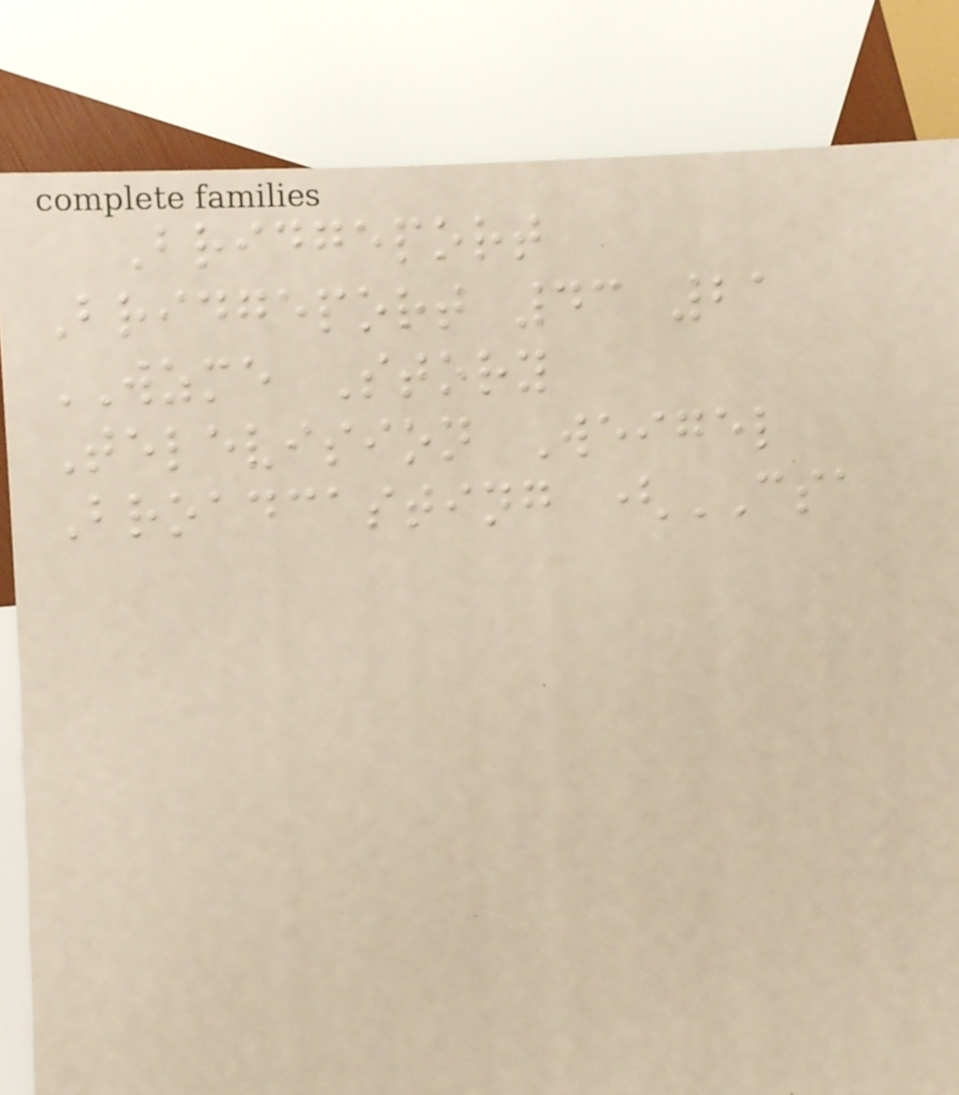Bridgeport
Bridgeport 43 21
WZME Story
Television Weigel
Broadcasting (CSA
